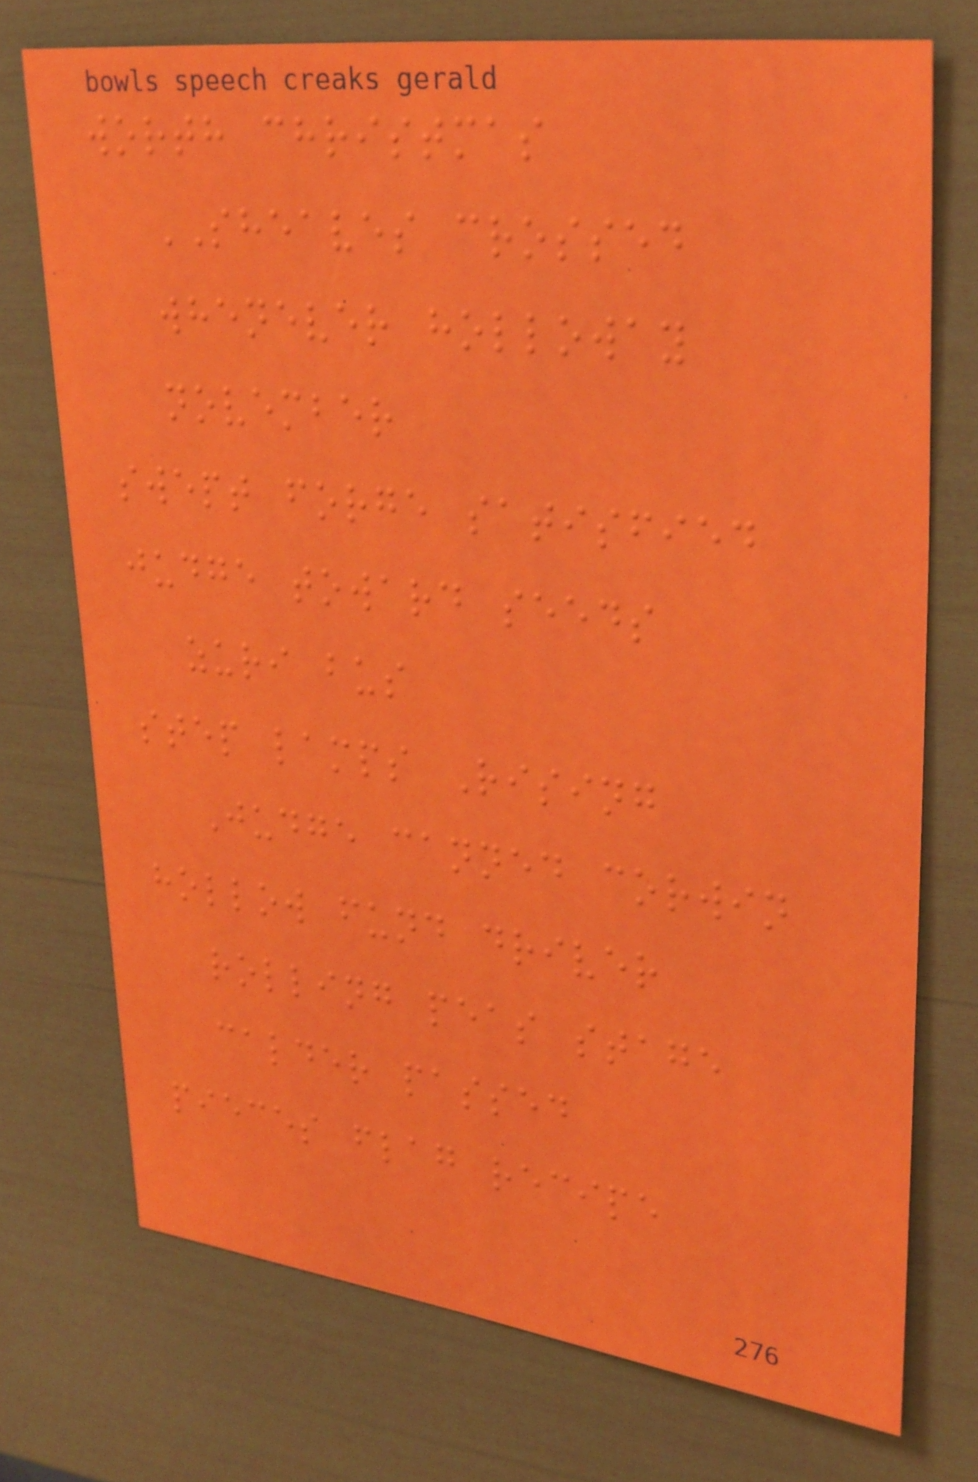worth christmas
SHEAVES crossed
whenever holloway
november
swept forge satisfied
judge toward seeds
zuri bus
step lamps Rising
Judge canned corwin
hollow fund driver
rolling peas stage
calder passed
pieces flag recipe
